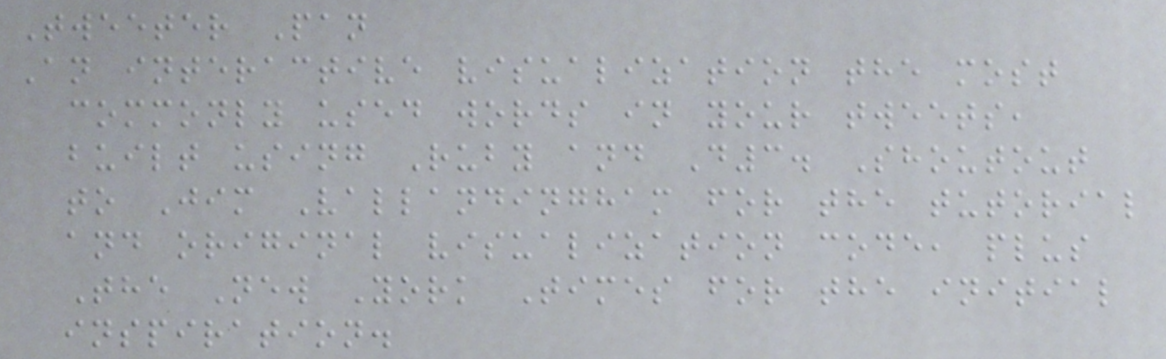Tweeter Pan
An interactive visualization the most
commonly used words in your tweets,
built using Ruby and D3. Shoutout
to Jim Vallandingham for the tutorial
and original visualization code, plus
The New York Times for the initial
inspiration.
